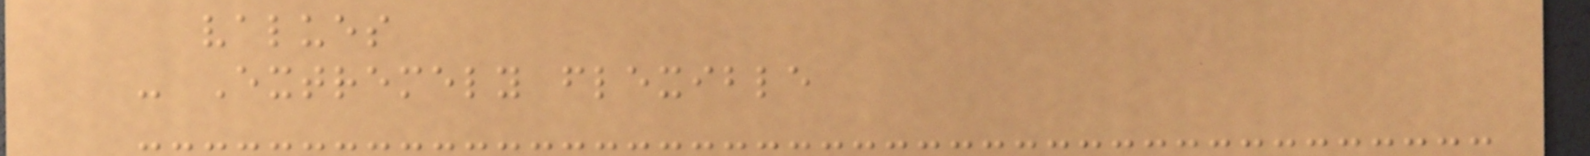values
- Extremely flexible
